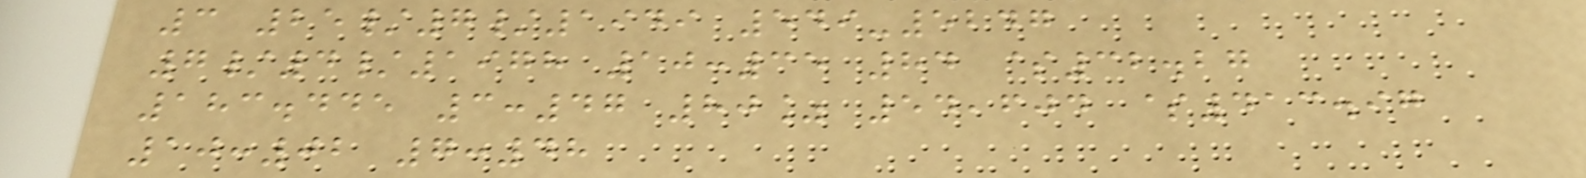3 25/7/1949 549-5247
7/4/1978 10:35 84 $32.27
183.445 3:47 80% 54,604 $413.97
10:02 7:48
